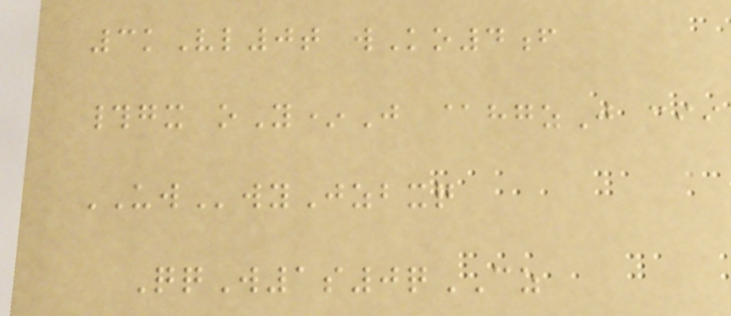3kVl0t wKo4f
#gx oY*J @hgzJ cii
UWwyJzbxq
QqW1s0qCZ
